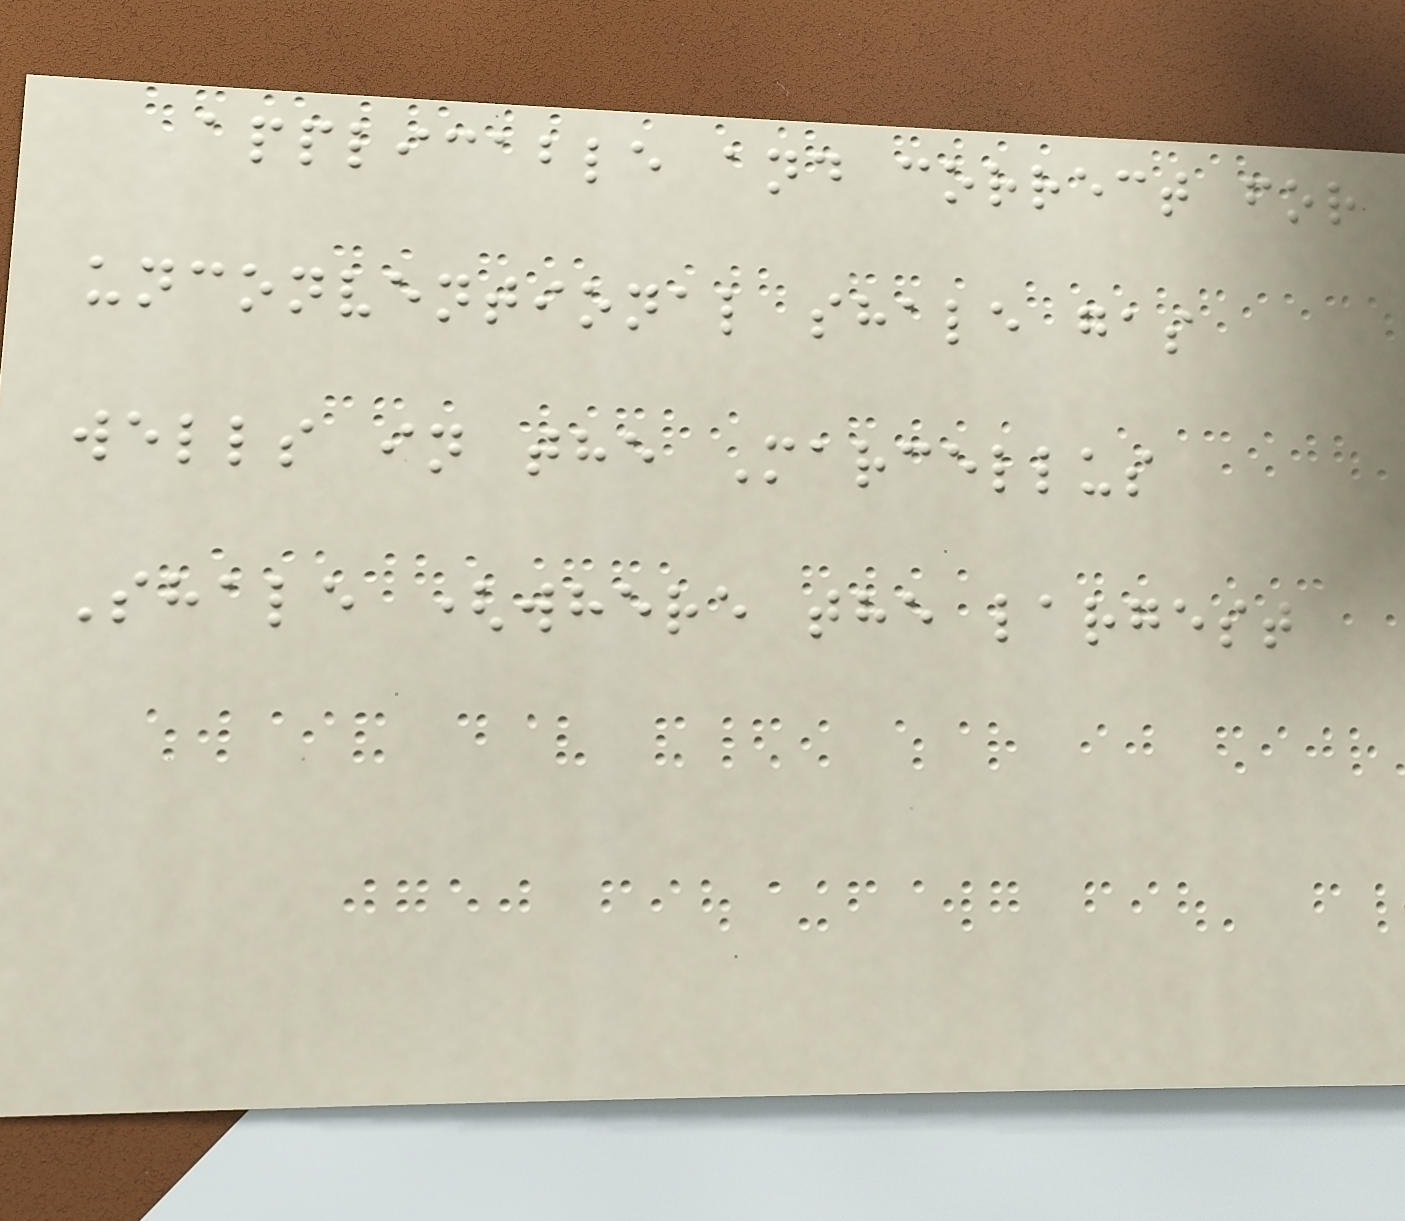applicable and correct for
unconventional shale gas
wells in the Marcellus
Shale (where the largest
